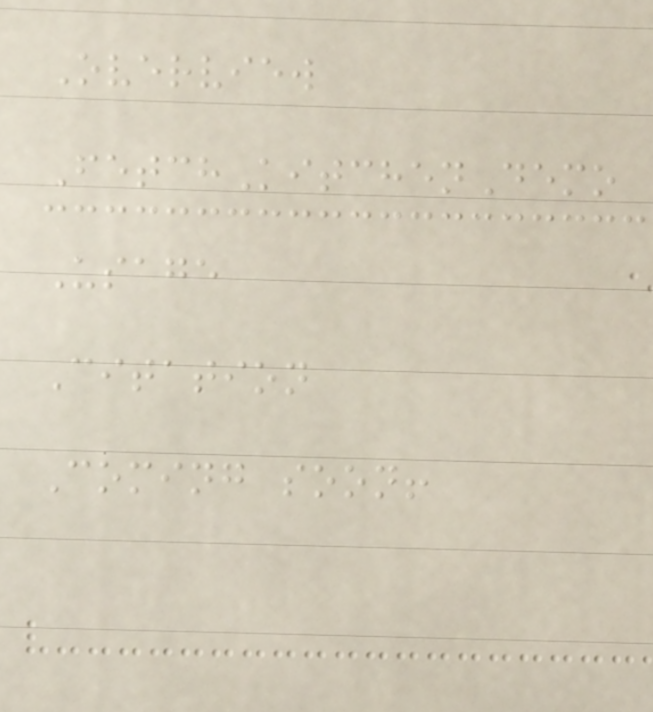Overview
FetchKitchenDemo
Usage
Citation
Coming soon!
